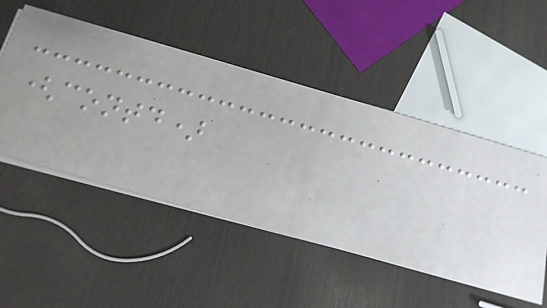(contd)
